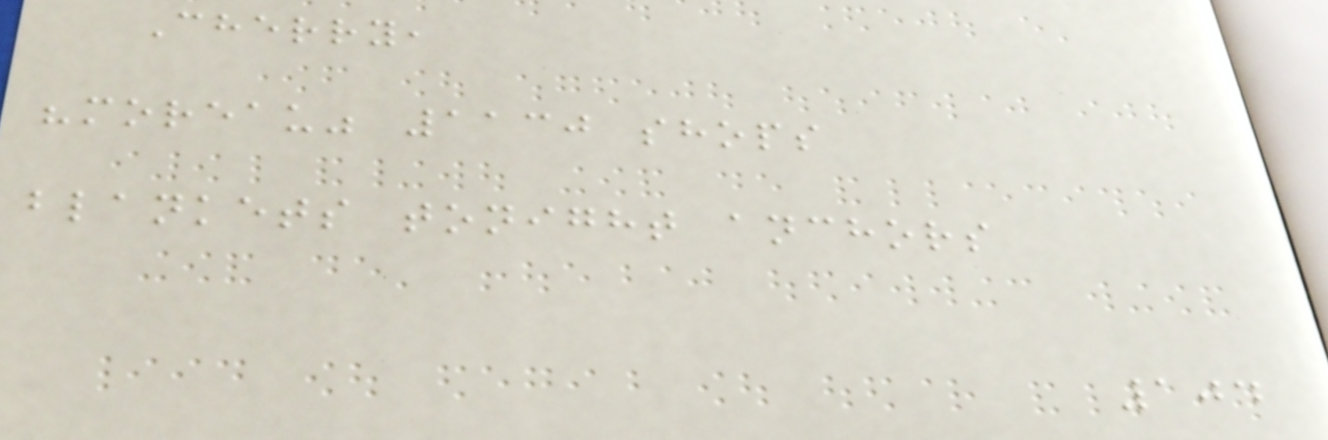Cherry,
"moreau" 1130 shops
blankets tonight anchors
104
